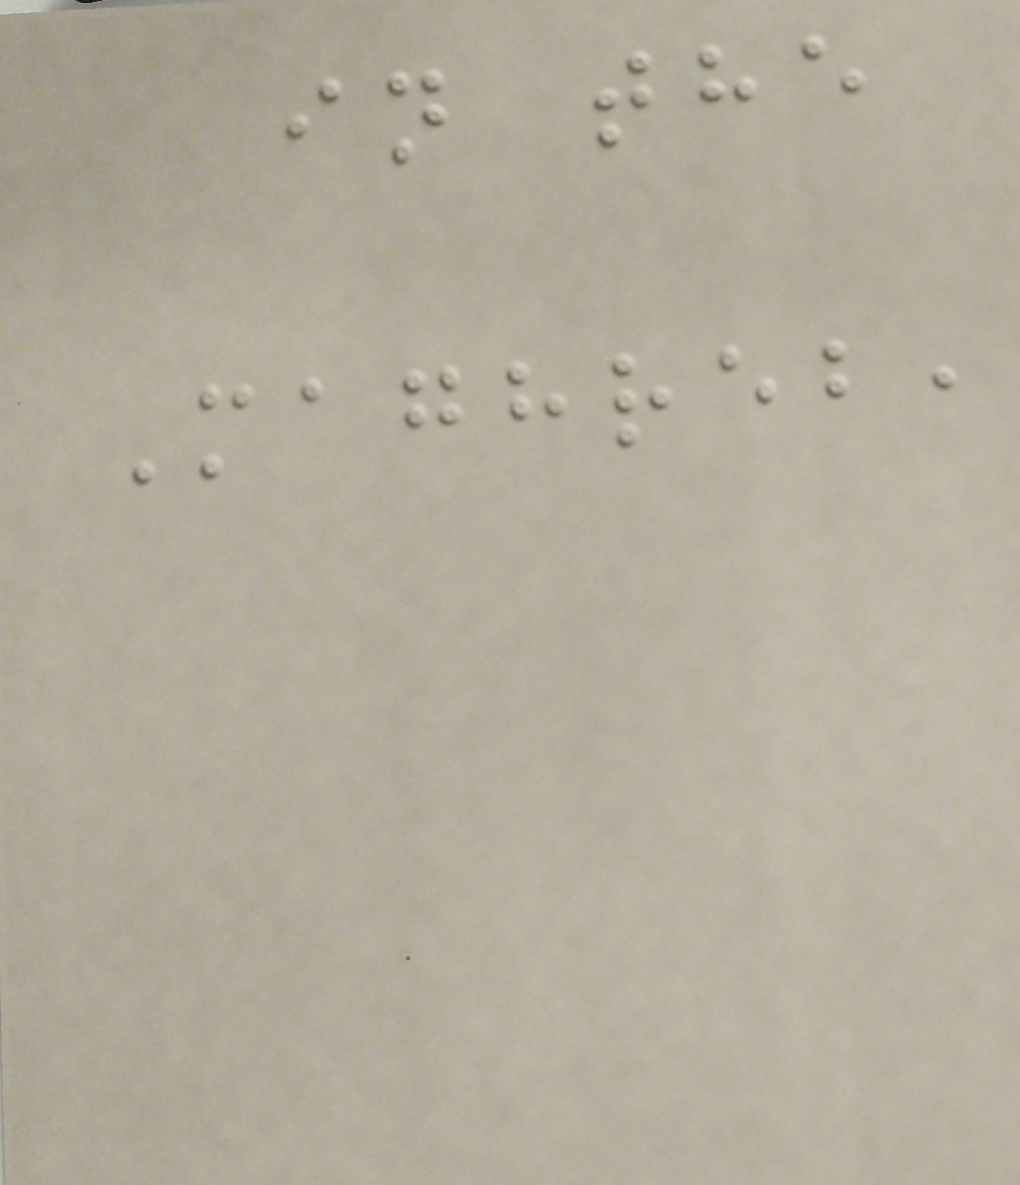in the
Maghreb,
